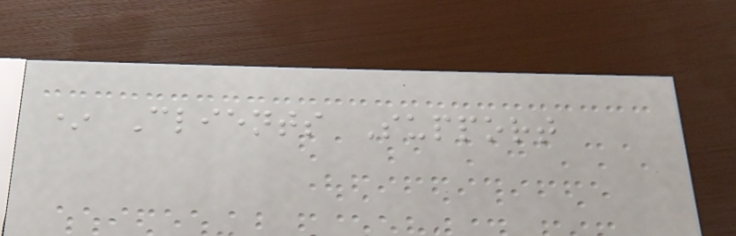* Clients Support
